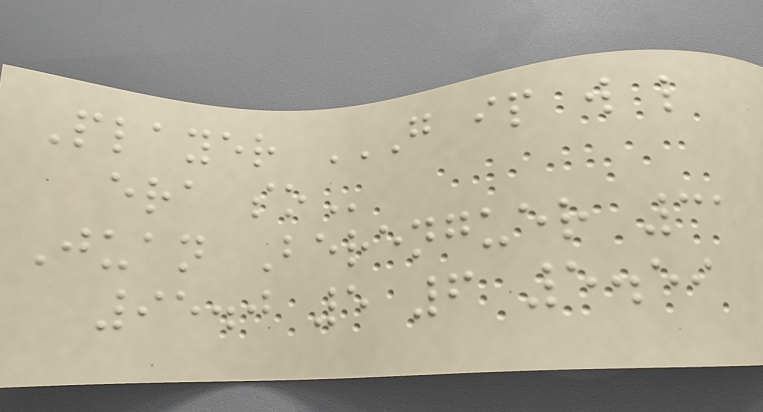Player G IP W L
ERA SO
Juan Berenguer 31
95.0 5 6 5.59
